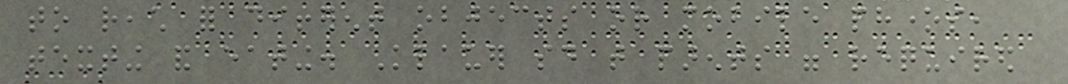to reach for different objects or mobile phones,
texting and eating. Klauer said that parents were required
